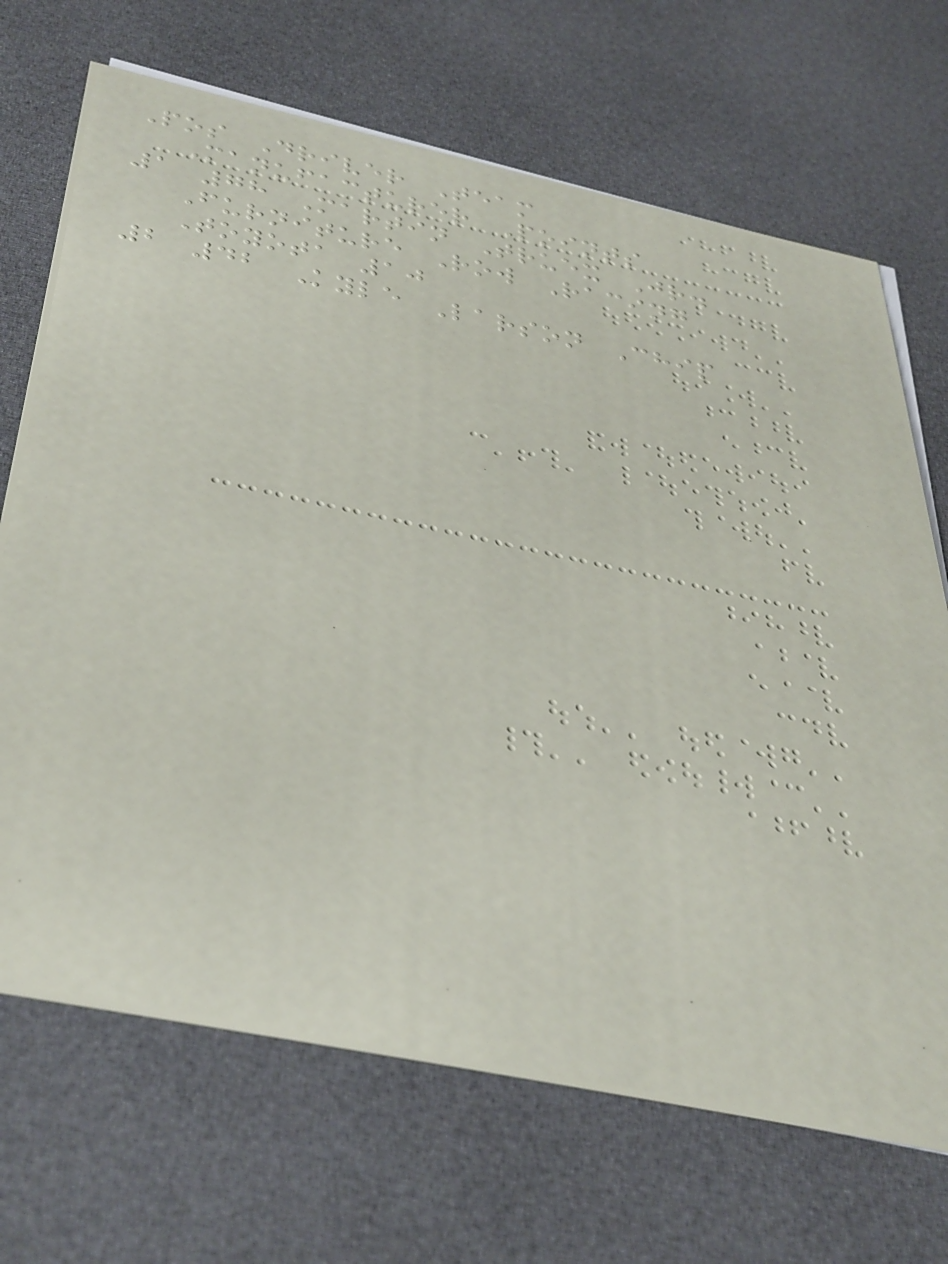Pos Driver Team
Manufacturer Points
1 78 Martin Truex Jr.
Furniture Row Racing
Toyota 10
2 42 Kyle Larson Chip
